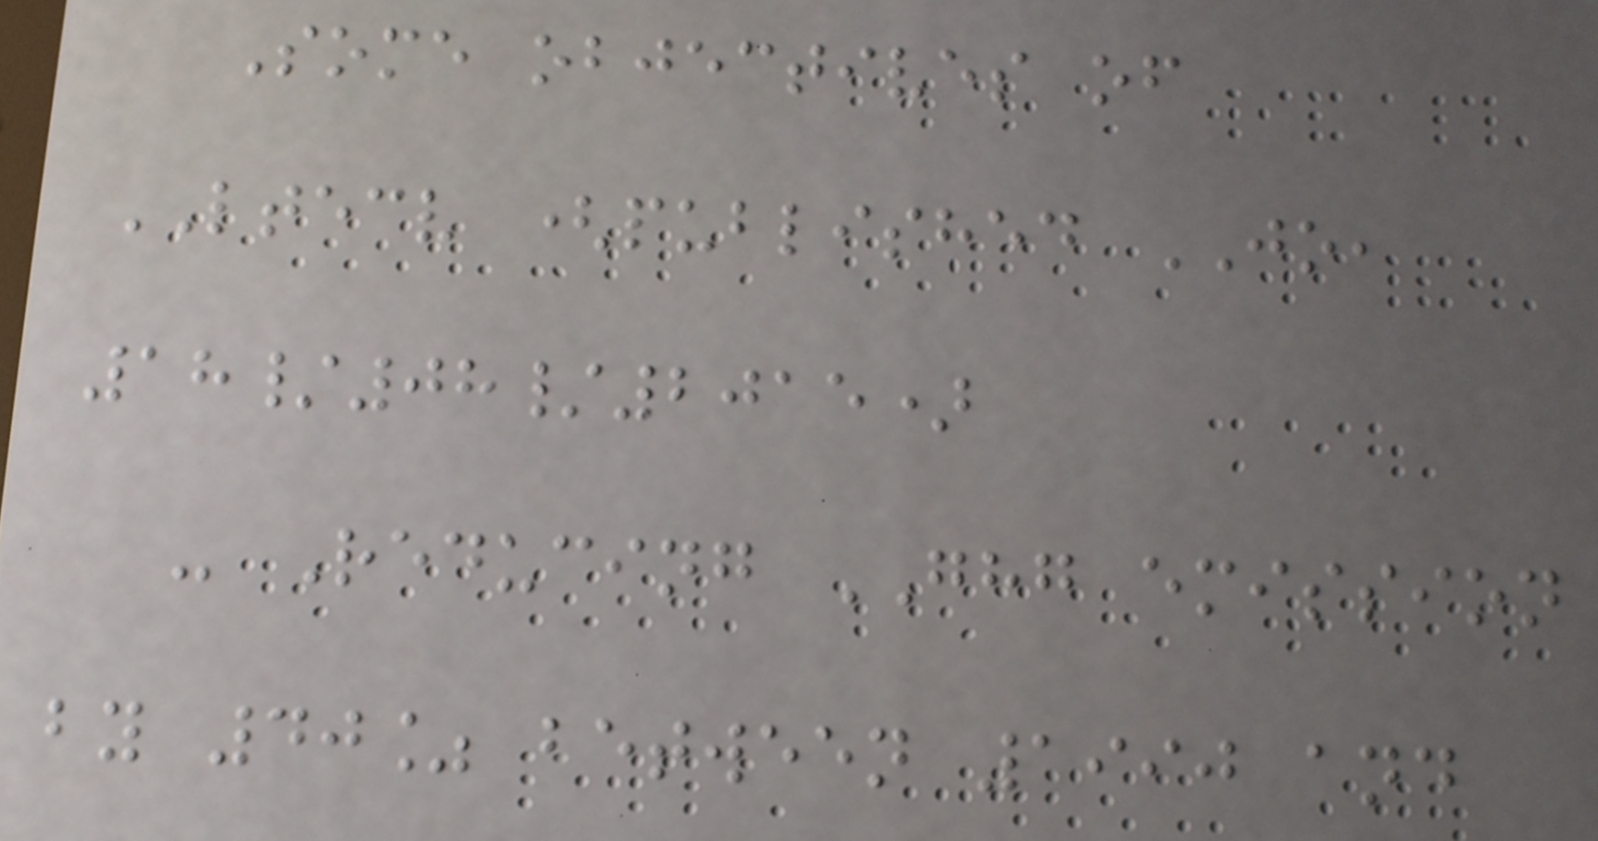Some objectives of
LTECV (published JO,
18/08/2015)
- Reducing GHG emission
by 40% between 1990 and
